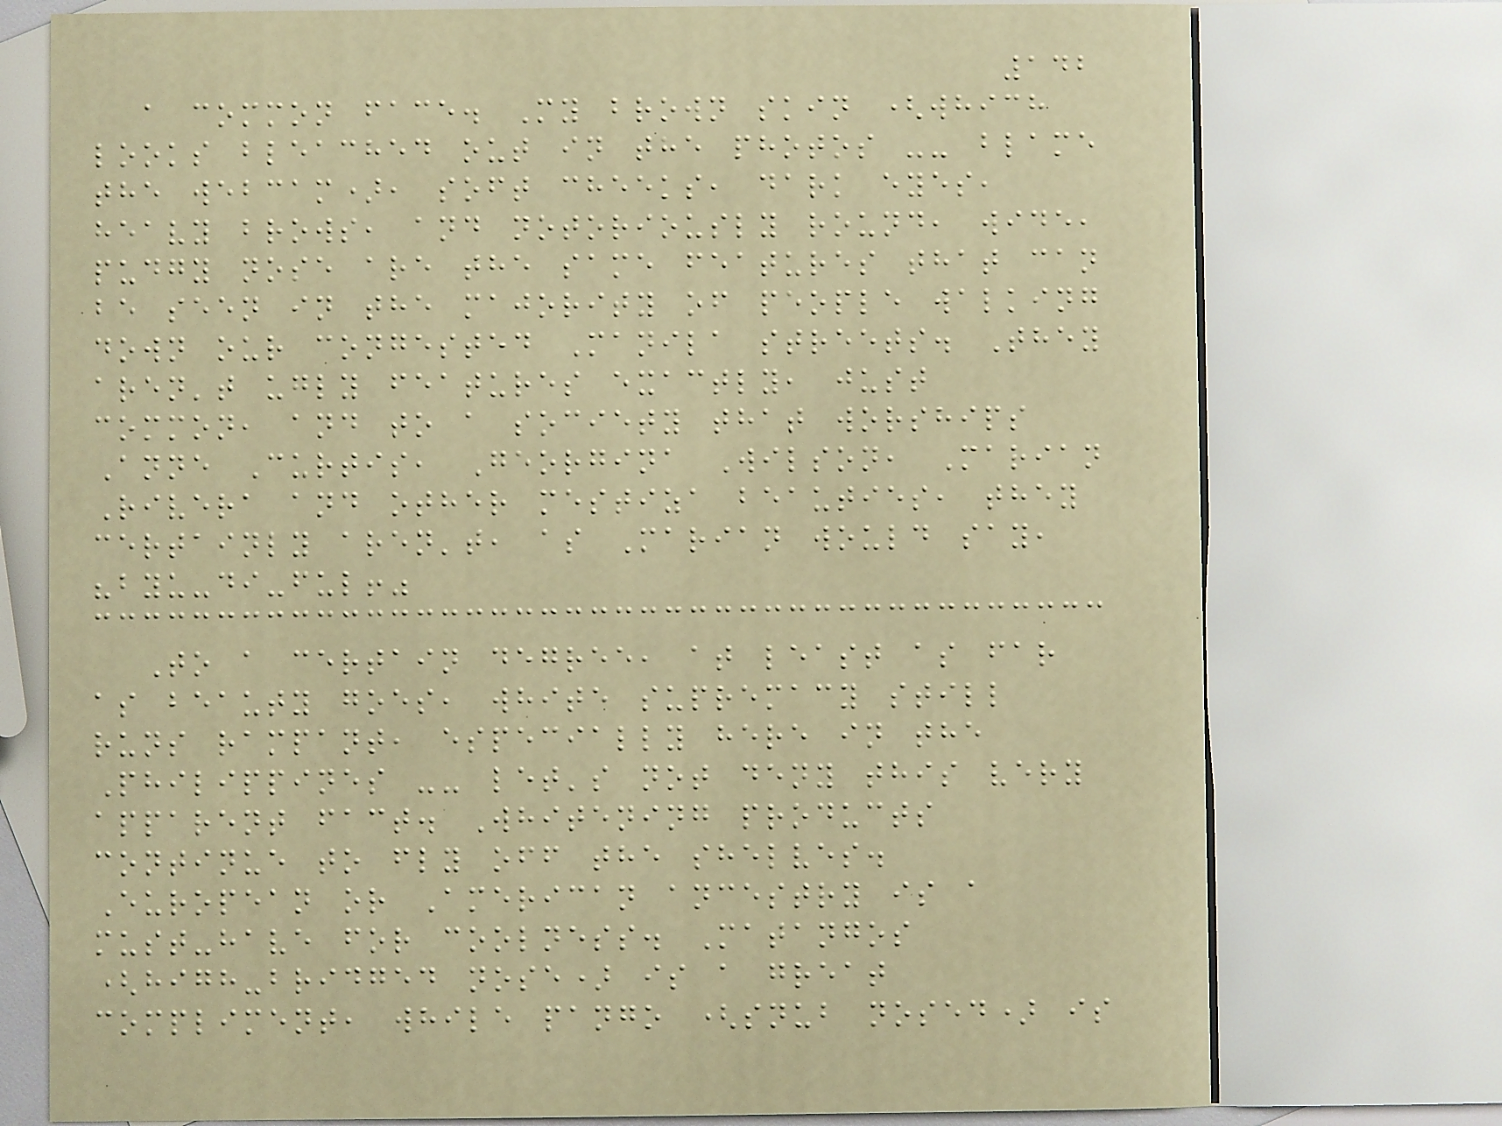142
a common face. My brown skin (which
looks bleached out in the photos -- blame
the webcam), soft cheeks, dark eyes,
heavy brows, and notoriously round, wide,
pudgy nose are the same features that can
be seen in the majority of people walking
down our congested Manila streets. They
aren't ugly features exactly, just
common, and to a society that worships
Anne Curtis, Georgina Wilson, Marian
Rivera and other mestiza beauties, they
certainly aren't, as Marian would say,
"byu-di-ful!"
To a certain degree, at least as far
as beauty goes, white supremacy still
runs rampant, especially here in the
Philippines -- let's not deny this very
apparent fact. Whitening products
continue to fly off the shelves.
European or American ancestry is a
must-have for coolness. Matangos
(high-bridged nose) is a great
compliment, while pango (snub nosed) is
